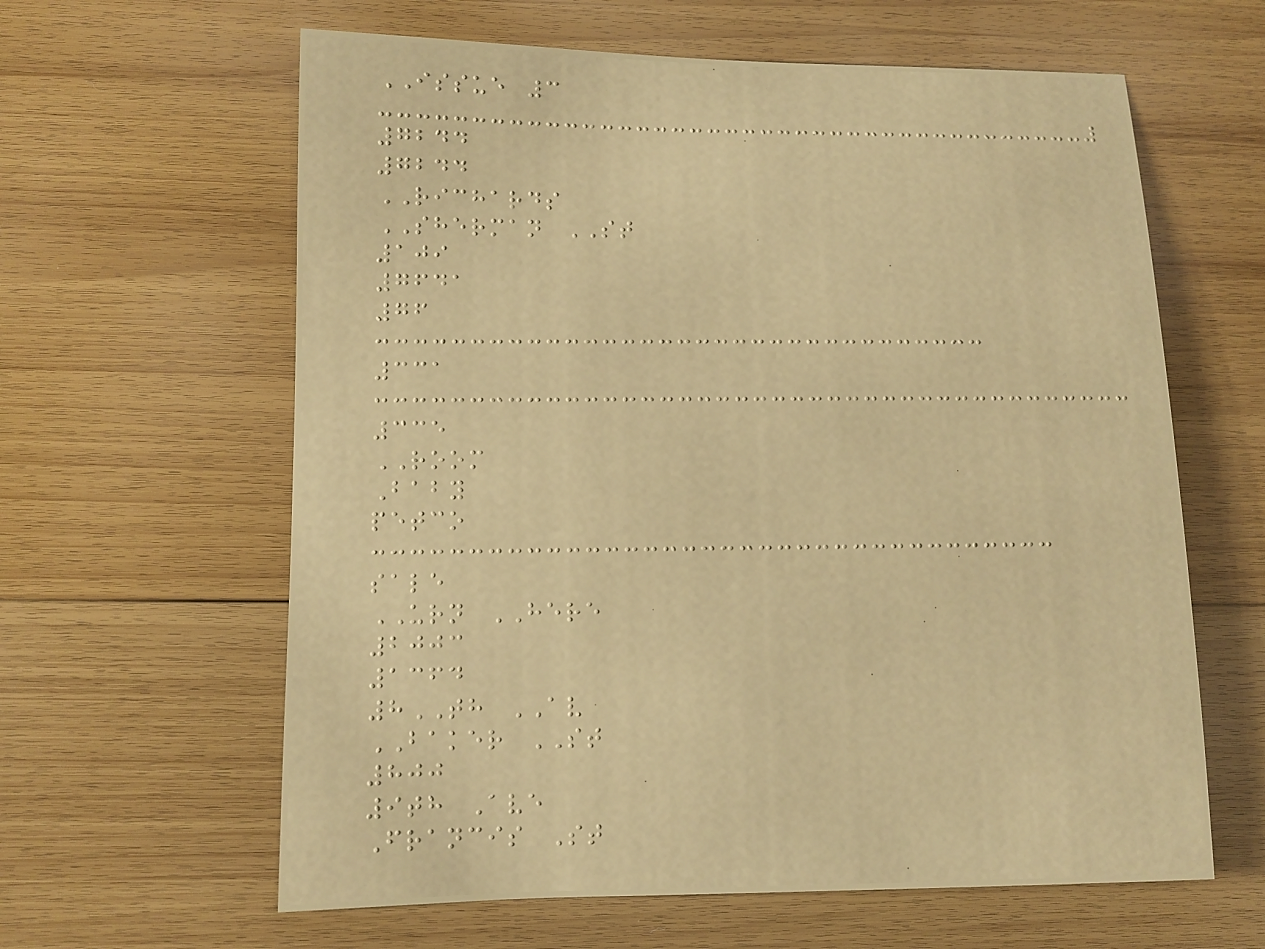ISSUE 3
7244
7244
RICHARDS
SHERMAN ST
109
7641
76
331
335
ROOM
Baby
petco
sale
URN HERE
2003
1364
8TH AV
BAKER ST
800
9th Ave
Francis St
